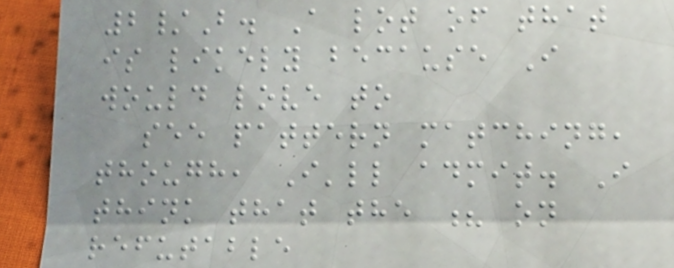2/B. A lot of that
is likely because I
would love to
see pattern matching,
though, I'll admit. I
think that the ? on
refutable
